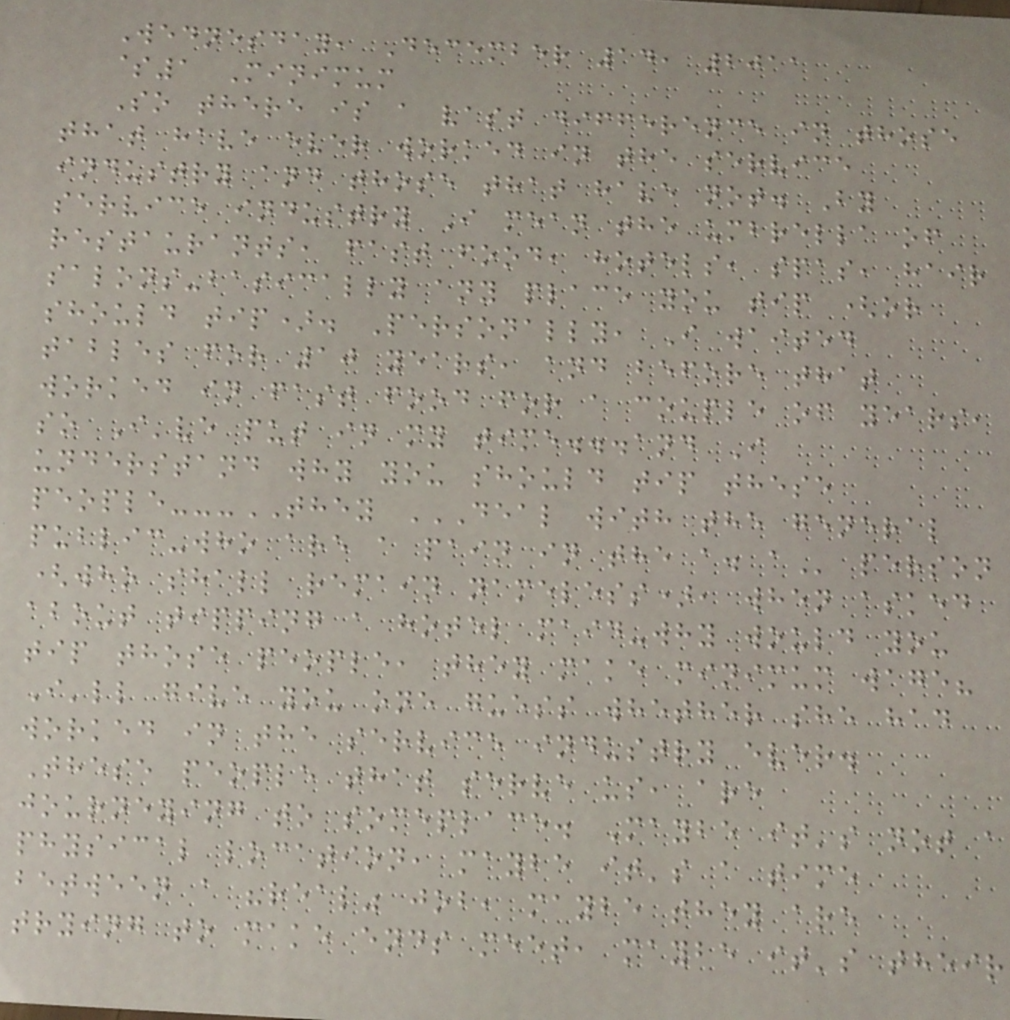Wednesday, December 14, 2011
$1 Minimum
So there is a vast difference in those
that have ever worked in the service
industry and those that have not. By
service industry I mean the umbrella of
restaurants, fast food, hotels, spas, hair
salons-basically any place you tip (or
should tip). Personally, I waited
tables for 10 years, and before that
worked in fast food for a couple of years,
so I've put in my time...and I
understand why you should tip these
people---THEY DEAL WITH THE GENERAL
PUBLIC-WHO ARE A PAIN IN THE A. A person
(who shall remain nameless), when asked
about tipping a hotel maid-why would you
tip those people, they make minimum wage?
I'll give you one guess whether she had
worked in the service industry ever.
These people that serve us, are
journeying to someplace. Maybe it's not a
physical location, maybe it's a time
between a "real" job, maybe they are
trying to make ends meet, maybe it's their
